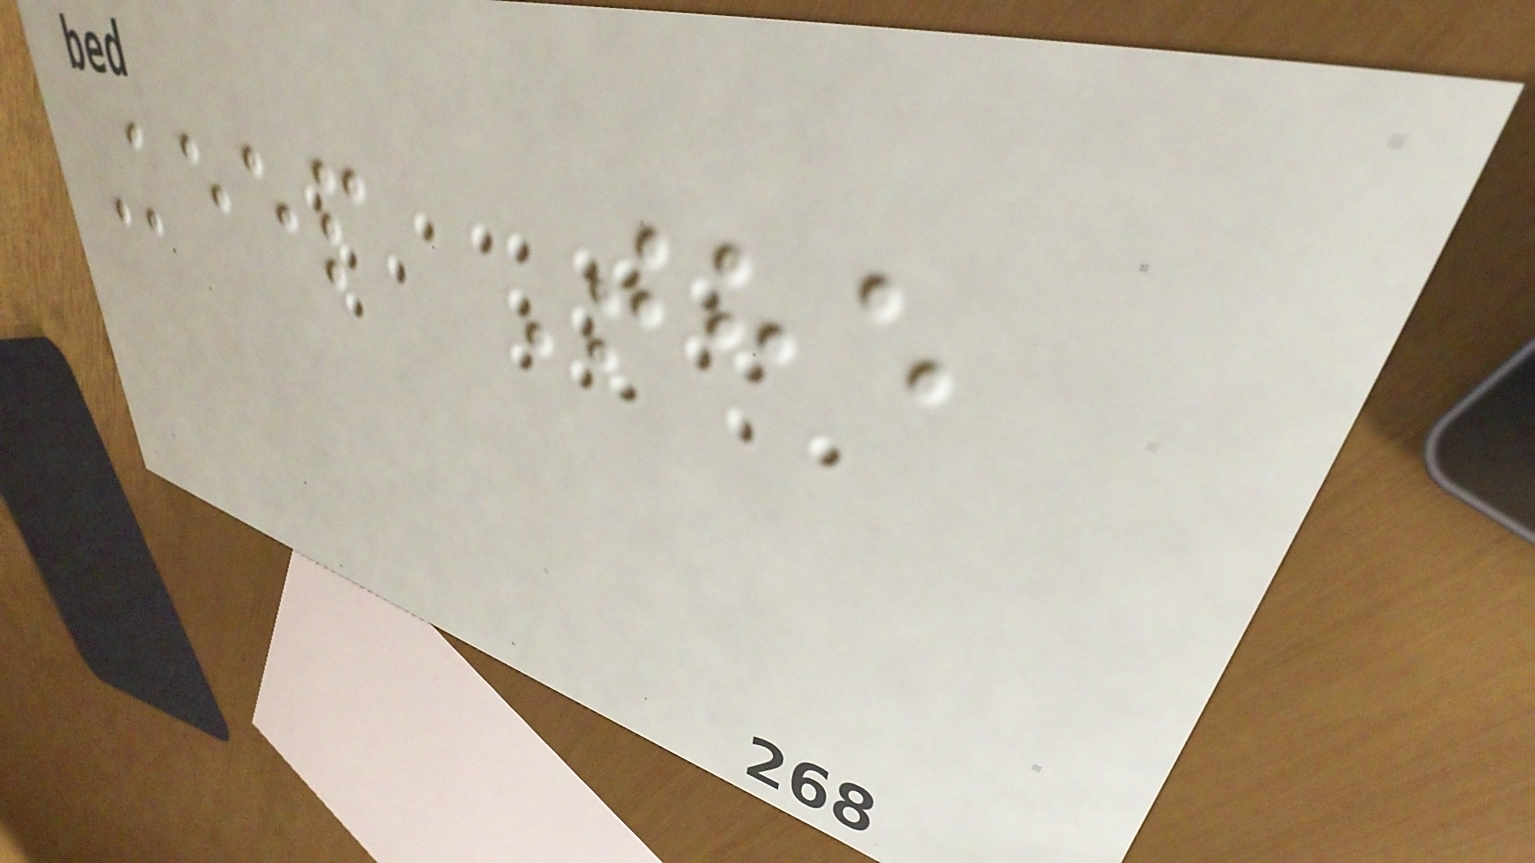Keep The
